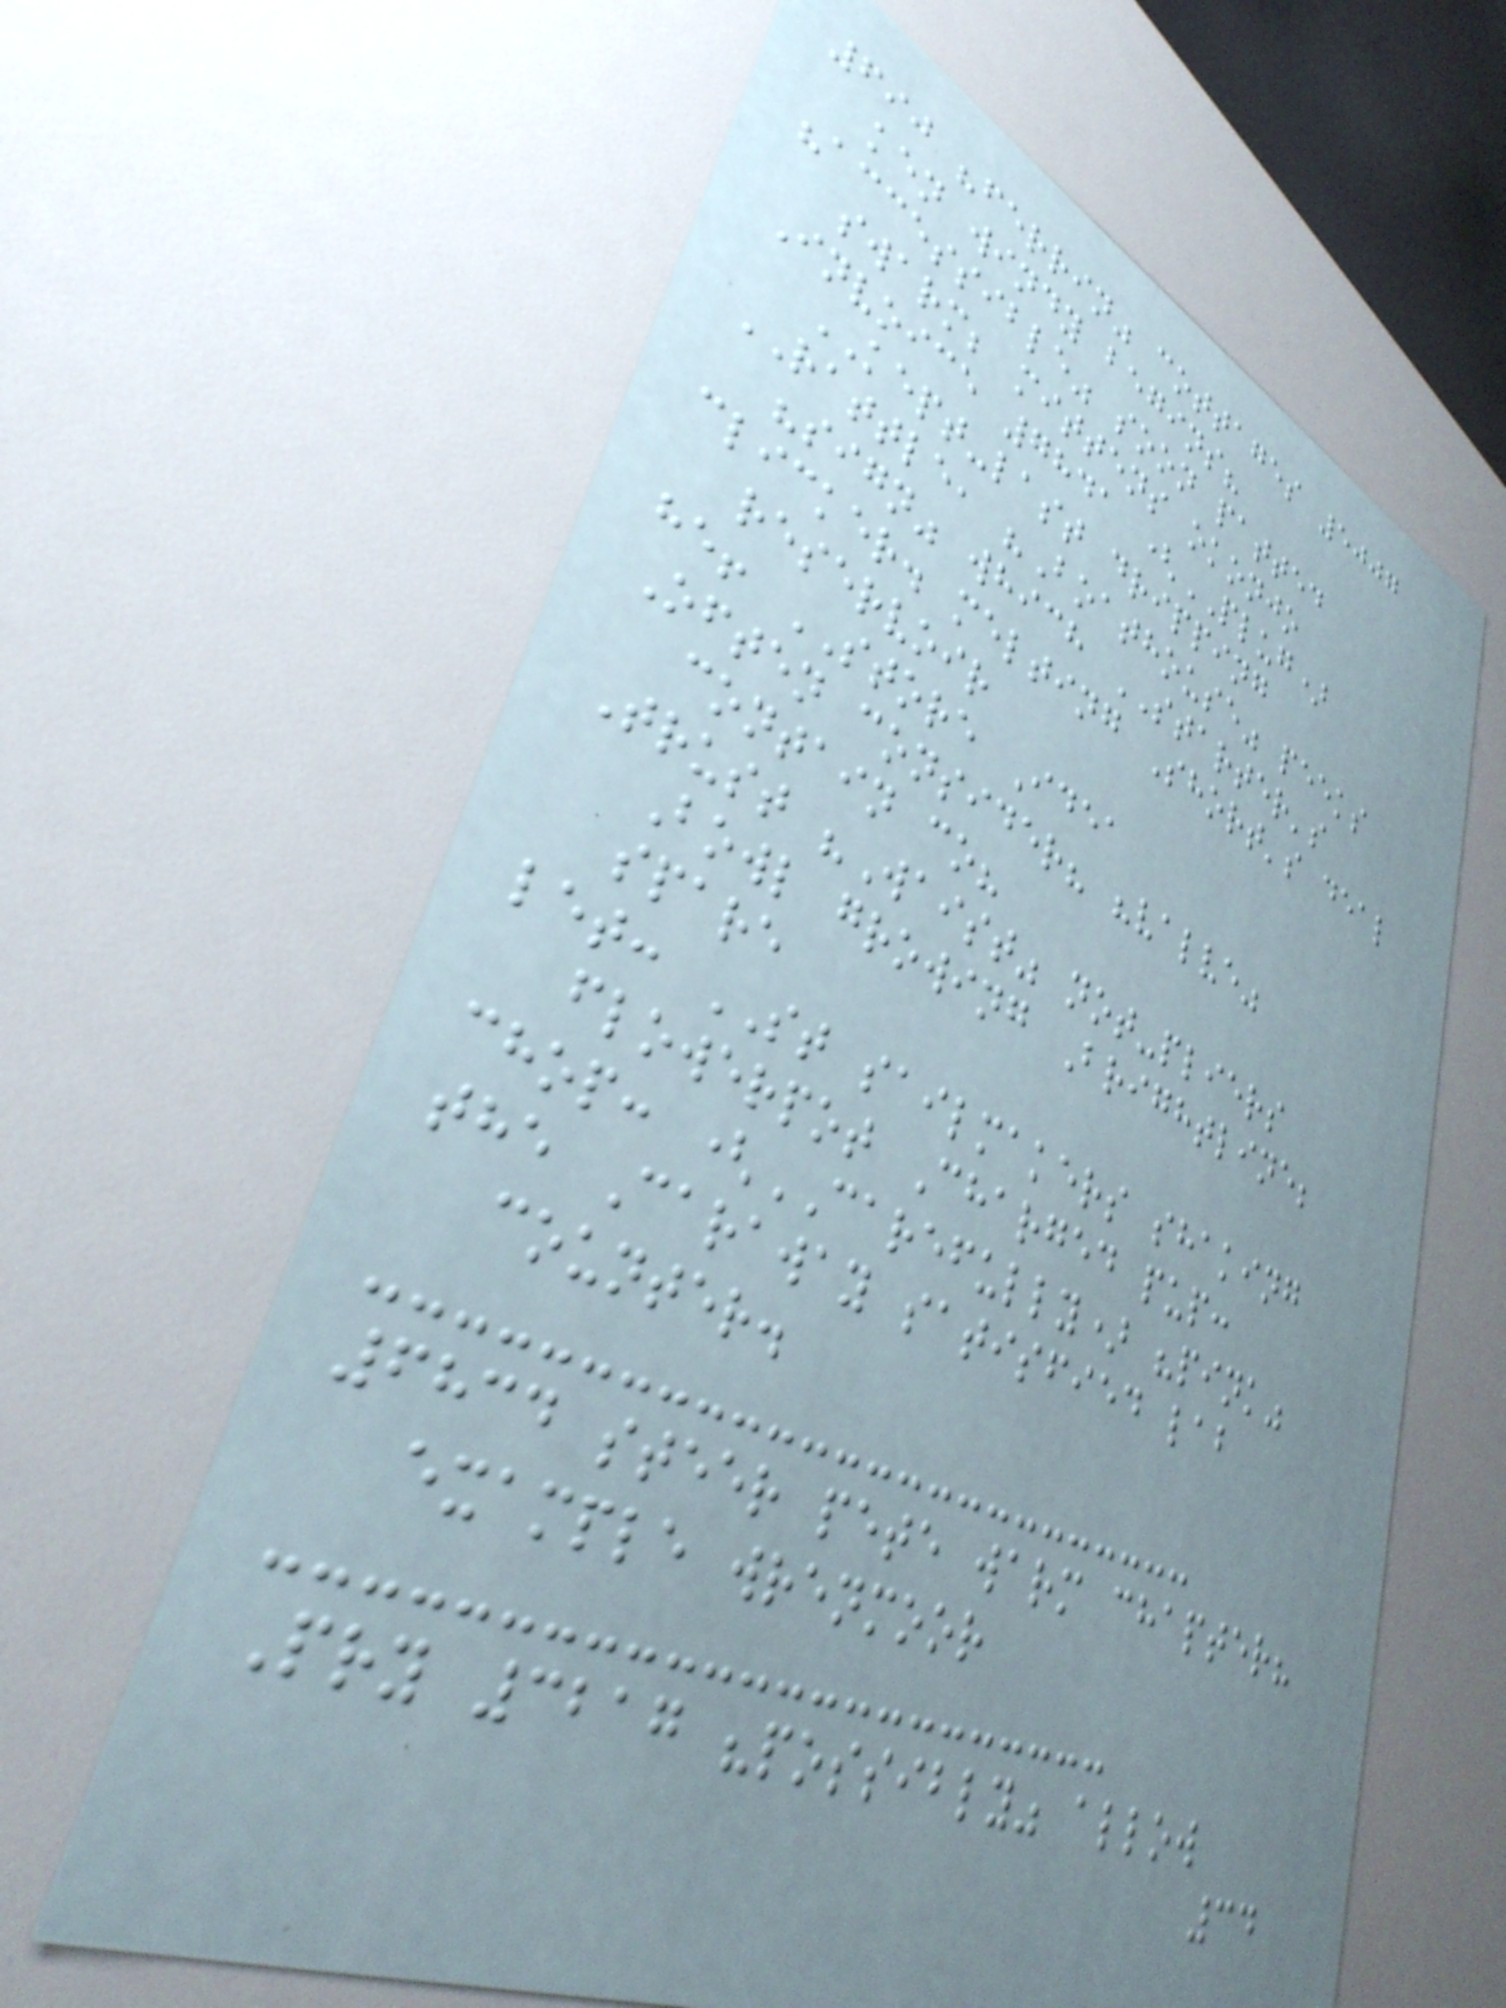690 "ferrin" cottages 5007
ken windy begins?
"accessible" soon patted
swarm; mittens okonjo
Invoice 7841 (PLUG)
KEPT-last dripping
RATTLE, "Boathouse" peeks
"sign" which STARTER's
clicker. melting Short's deal
reservoir
he! STORE Idea
Often consider? "valve"
contain co?
Trust "Waist" not-pliers
Bowl growing Brightline;
spare
let: ST sailmakers shaking
flowerpot Charged pup:
chop: (CAREFULLY) "pink"
the Caraway satisfied lab
counter.
6834 steer pete warm chapter?
example wrenmoor
Pry 3217 "possibly" allow
34
